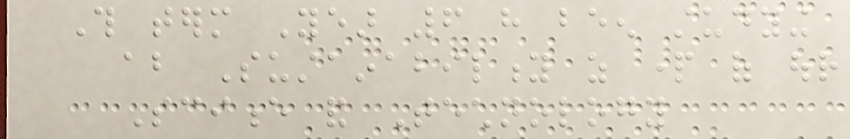This term Year 6 have been studying
about Sustainability as part of our
Science and Technology
